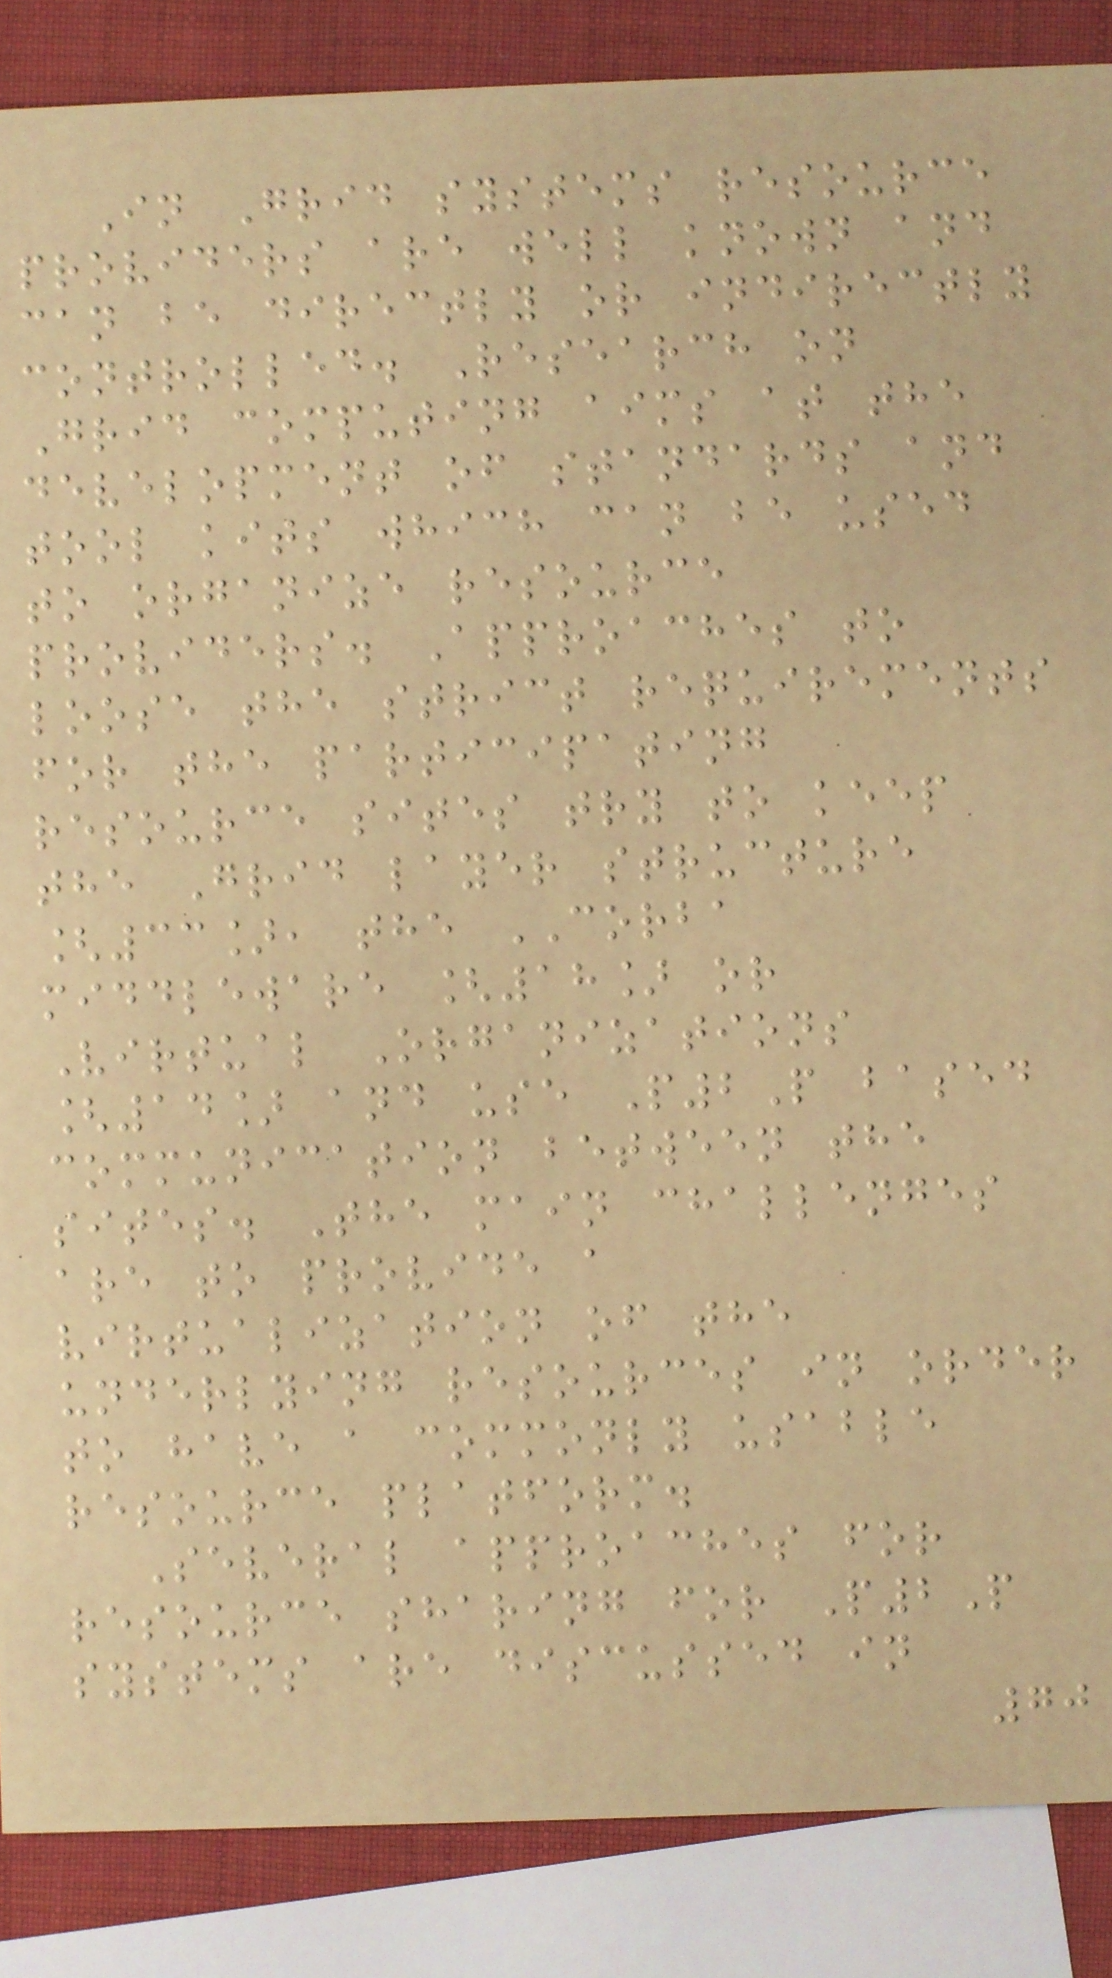In Grid systems resource
providers are well known and
can be directly or indirectly
controlled. Research on
Grid computing aims at the
development of standards and
tool kits which can be used
to organize resource
providers. Approaches to
loose the strict requirements
for the participating
resource sites try to keep
the Grid layer structure
[33], the CORBA
middleware [18] or
Virtual Organizations
[14] and use P2P based
communication between the
sites. The main challenges
are to provide a
virtualization of the
underlying resources in order
to have a commonly usable
resource platform.
Several approaches for
resource sharing for P2P
systems are discussed in
70
